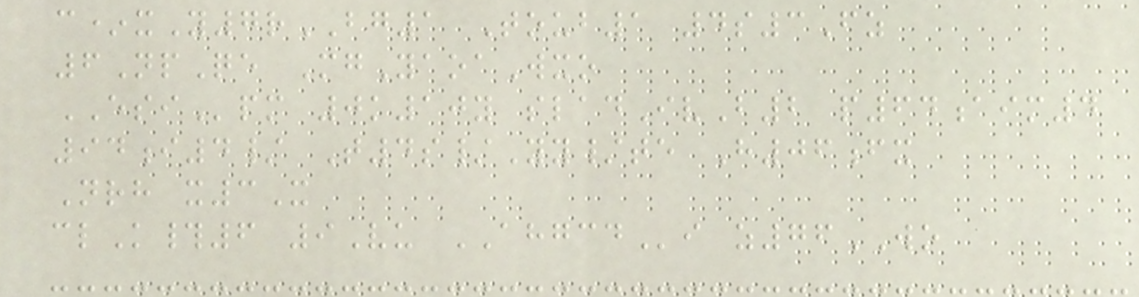c*xY7rBG1 Toub1 4s3Fz
6NpQe MgYaoaWxo
ESIpm 0k10y sladIvB2 p64aim4
94i4/ T4s/Yy/te H06fx
Nrh x3X
clK#6 9Vu AHGCDi z76WO
